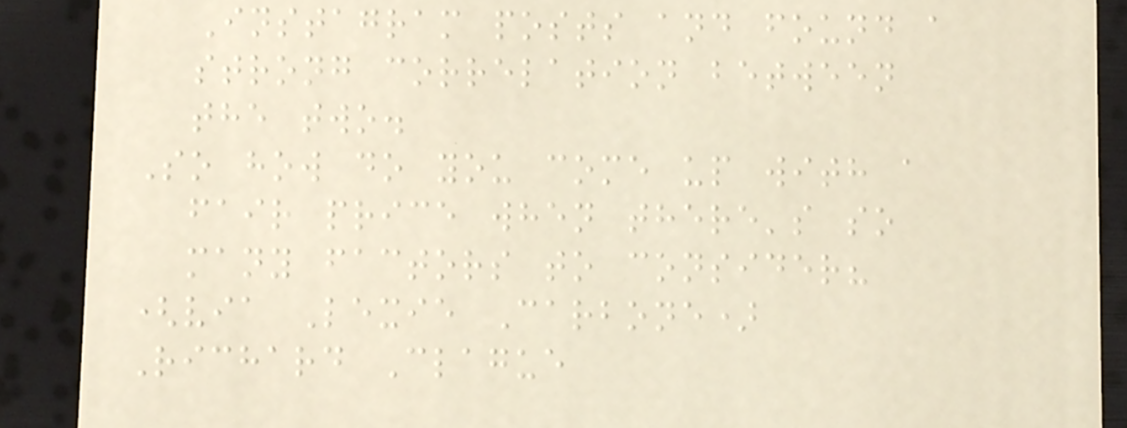Instagram posts and found a
strong correlation between
the two.
So how do you come up with a
fair price when there's so
many factors to consider?
(via Lexie Carbone)
Richard Clague
